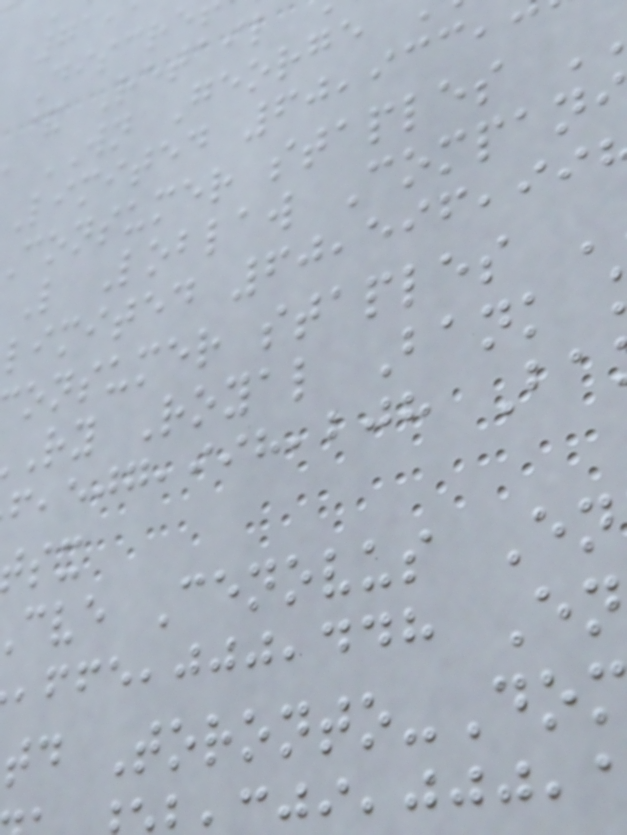Discre
& Retail
WN George
Limited 60,933,
consumer staples
L Loblaw Compan
limited 60,596,99
onsumer staples
ry Royal Bank
,bjh Ba
cve Cenovus En
,ddh En
td Toronto-Do
